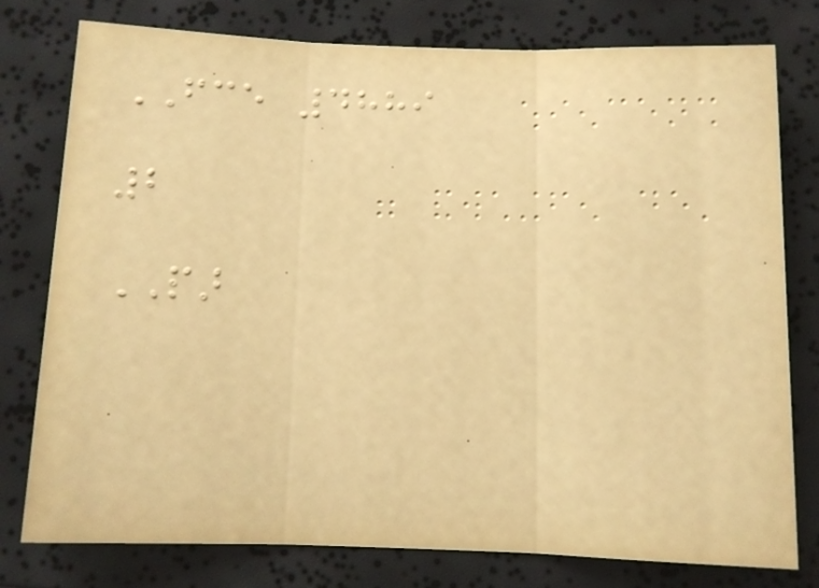FCE 4889
2
PAR
